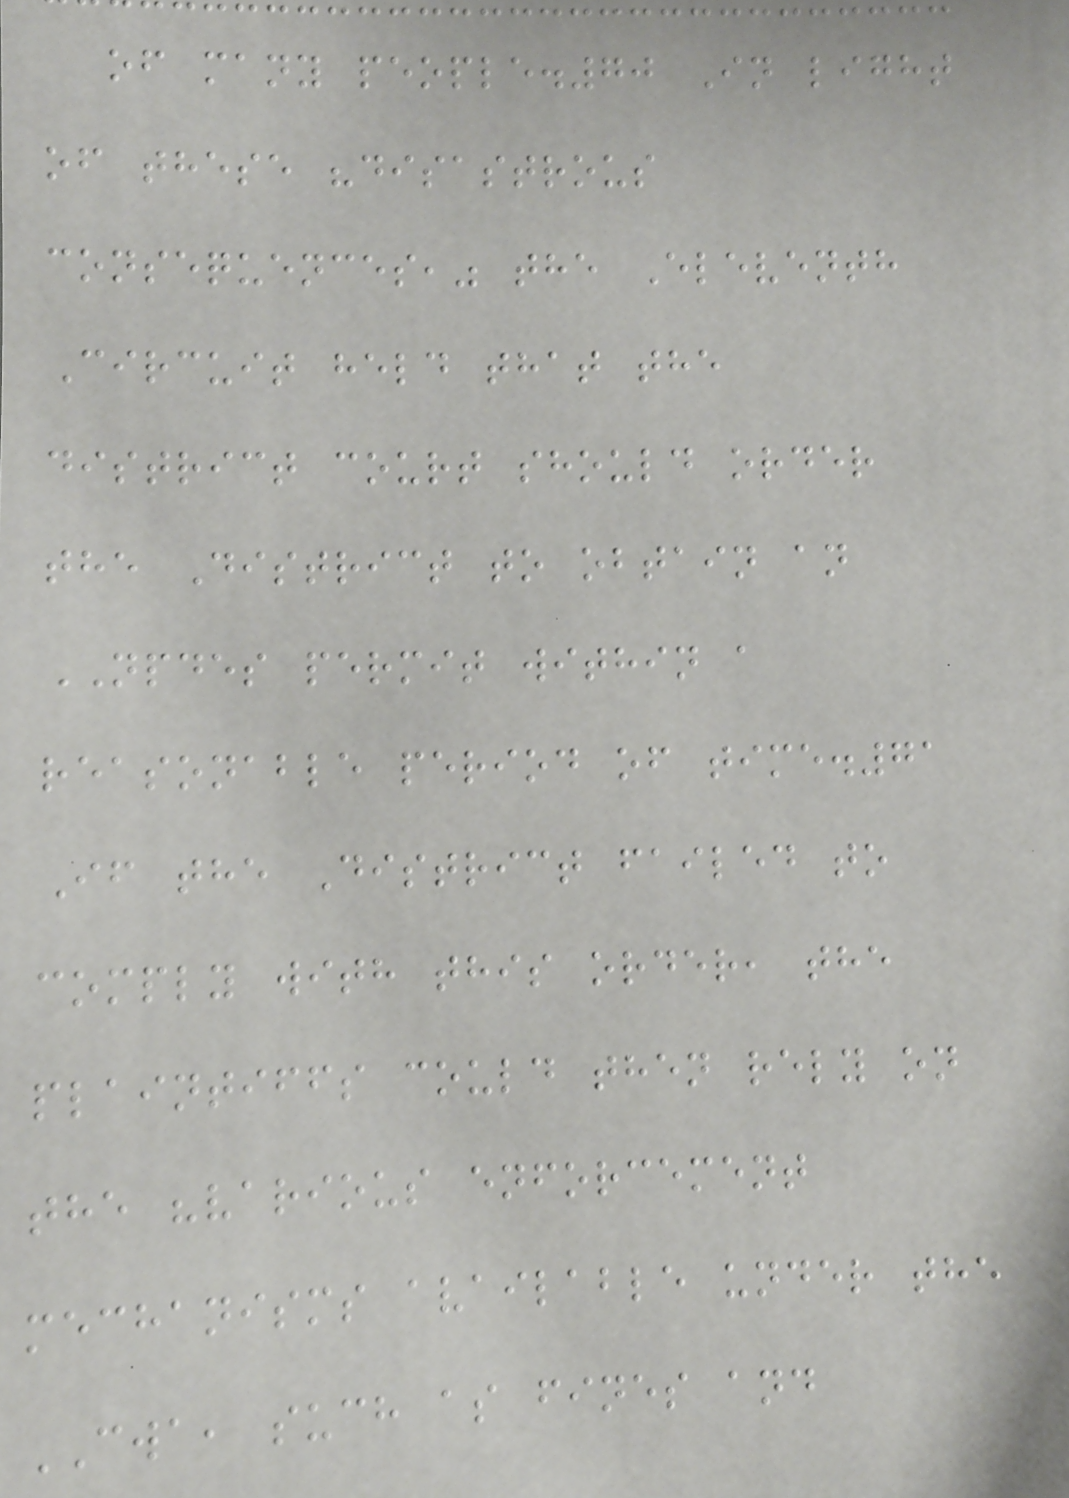of many people.70 In light
of these "disastrous
consequences," the Eleventh
Circuit held that the
district court should order
the District to obtain an
NPDES permit within a
reasonable period of time.71
If the District failed to
comply with this order, the
plaintiffs could then rely on
the "various enforcement
mechanisms available under the
CWA, such as fines and
